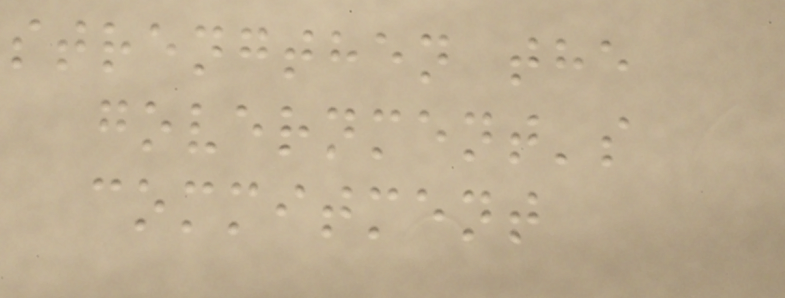strengthen the
government's
commitment
